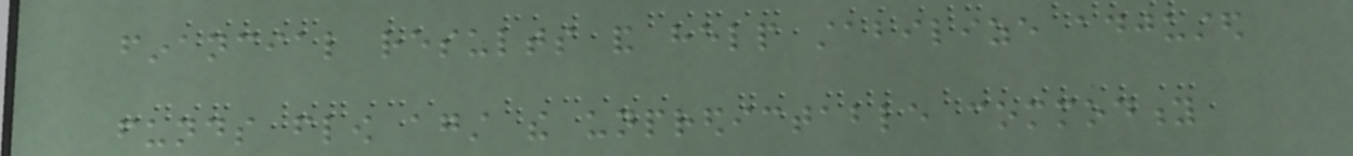financial results and help stabilize adjusted
funds flow against the unpredictable commodity
